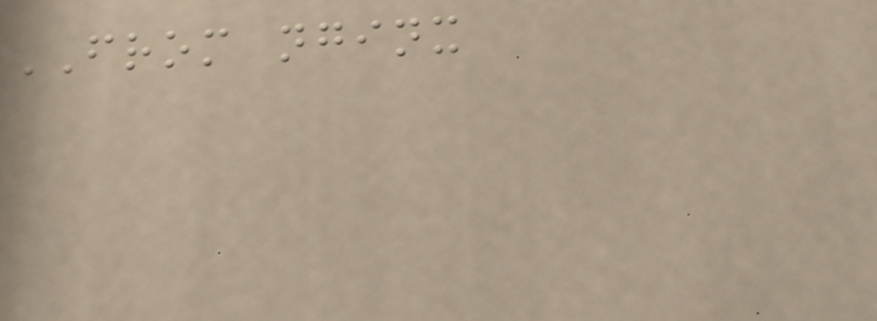FROM nginx
